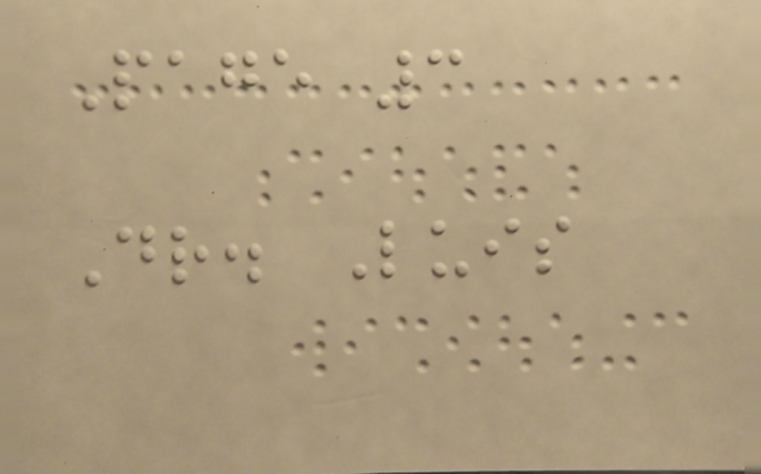Page 3
Dr. Luis
